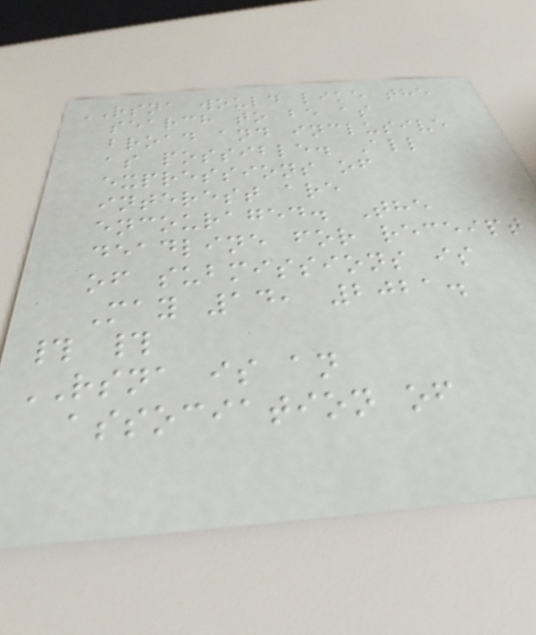RSNA would like the
search to be as
broad and inclusive
as possible. All
expressions of
interest are
encouraged. The
deadline for receipt
of submissions is
May 14, 2021.
# #
RSNA is an
association of
